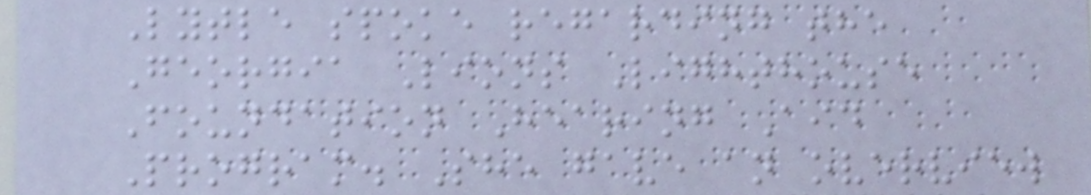Lytle spoke regarding the
Georgia Lions Lighthouse
Foundation Hearing Aid
Program. She gave an overview
